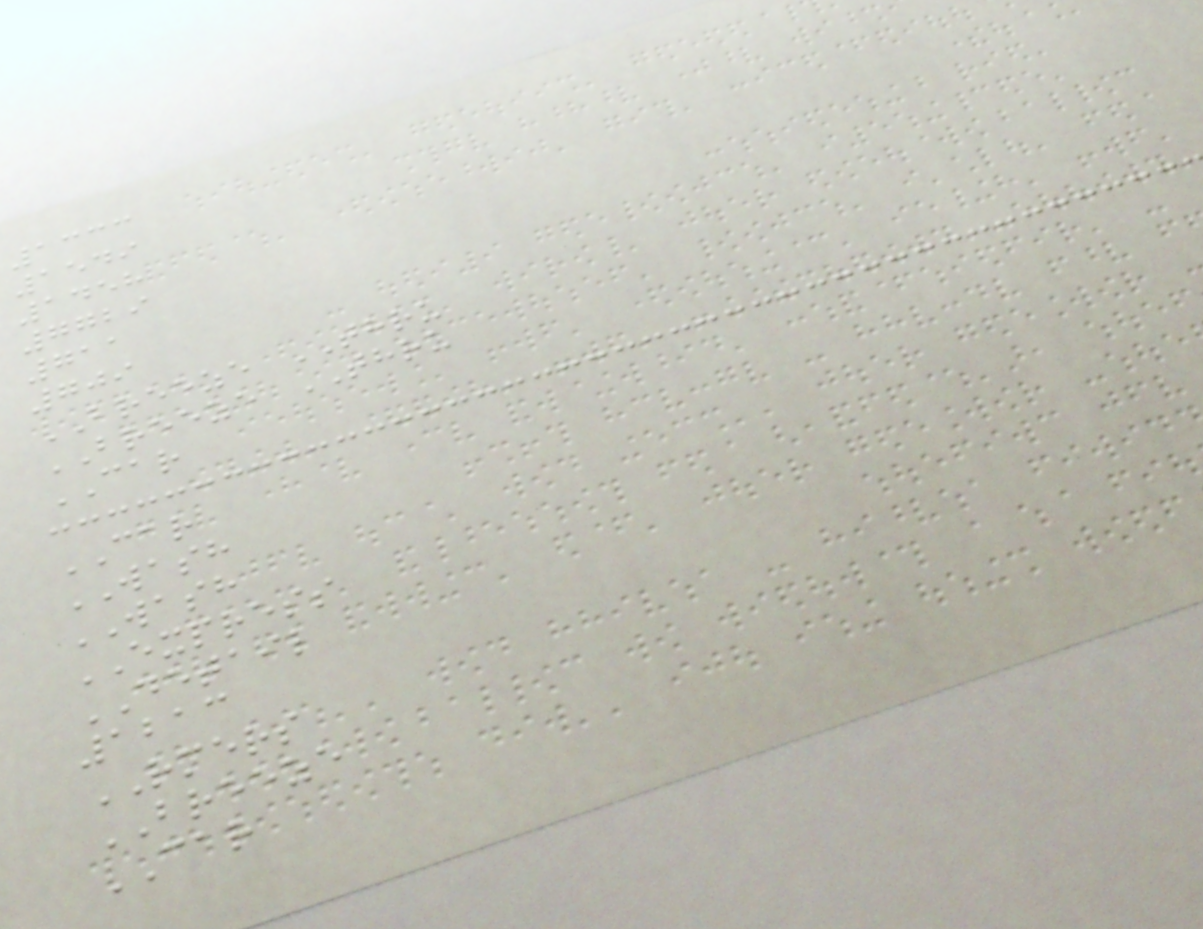1333
1549
1458
7729
711
709
BREEZE THRU
BREEZE THRU
CAR
CAR
WASH
WASH
EXPRESS
DETAIL
1213
RMERS
BREEZE
CAR
